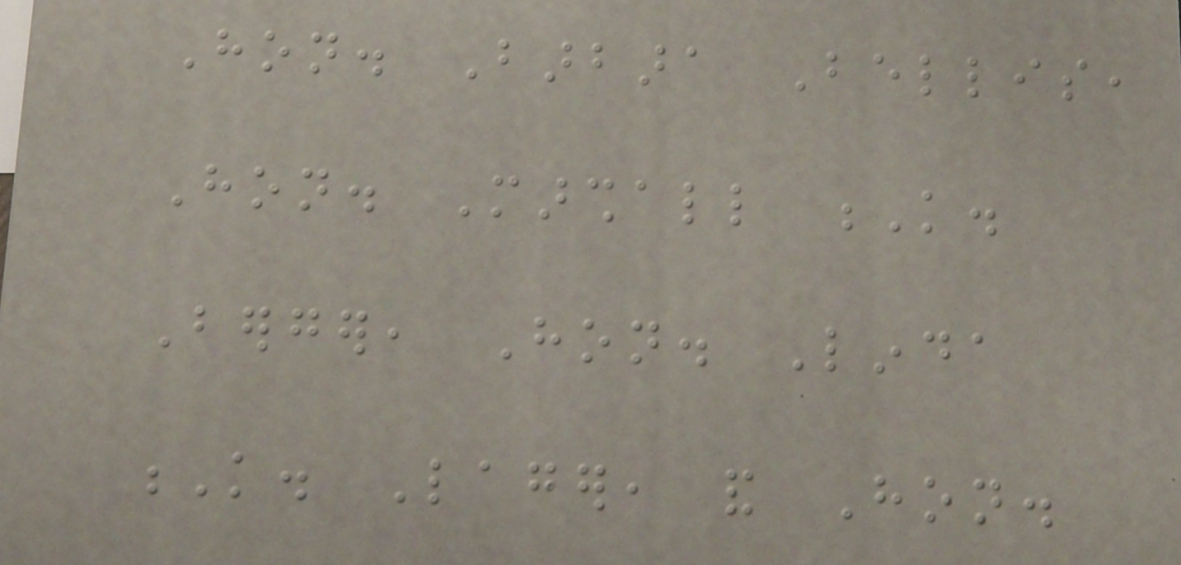Hon. Barbara Bellis,
Hon. Marshall K.
Berger, Hon. Linda
K. Lager, and Hon.
